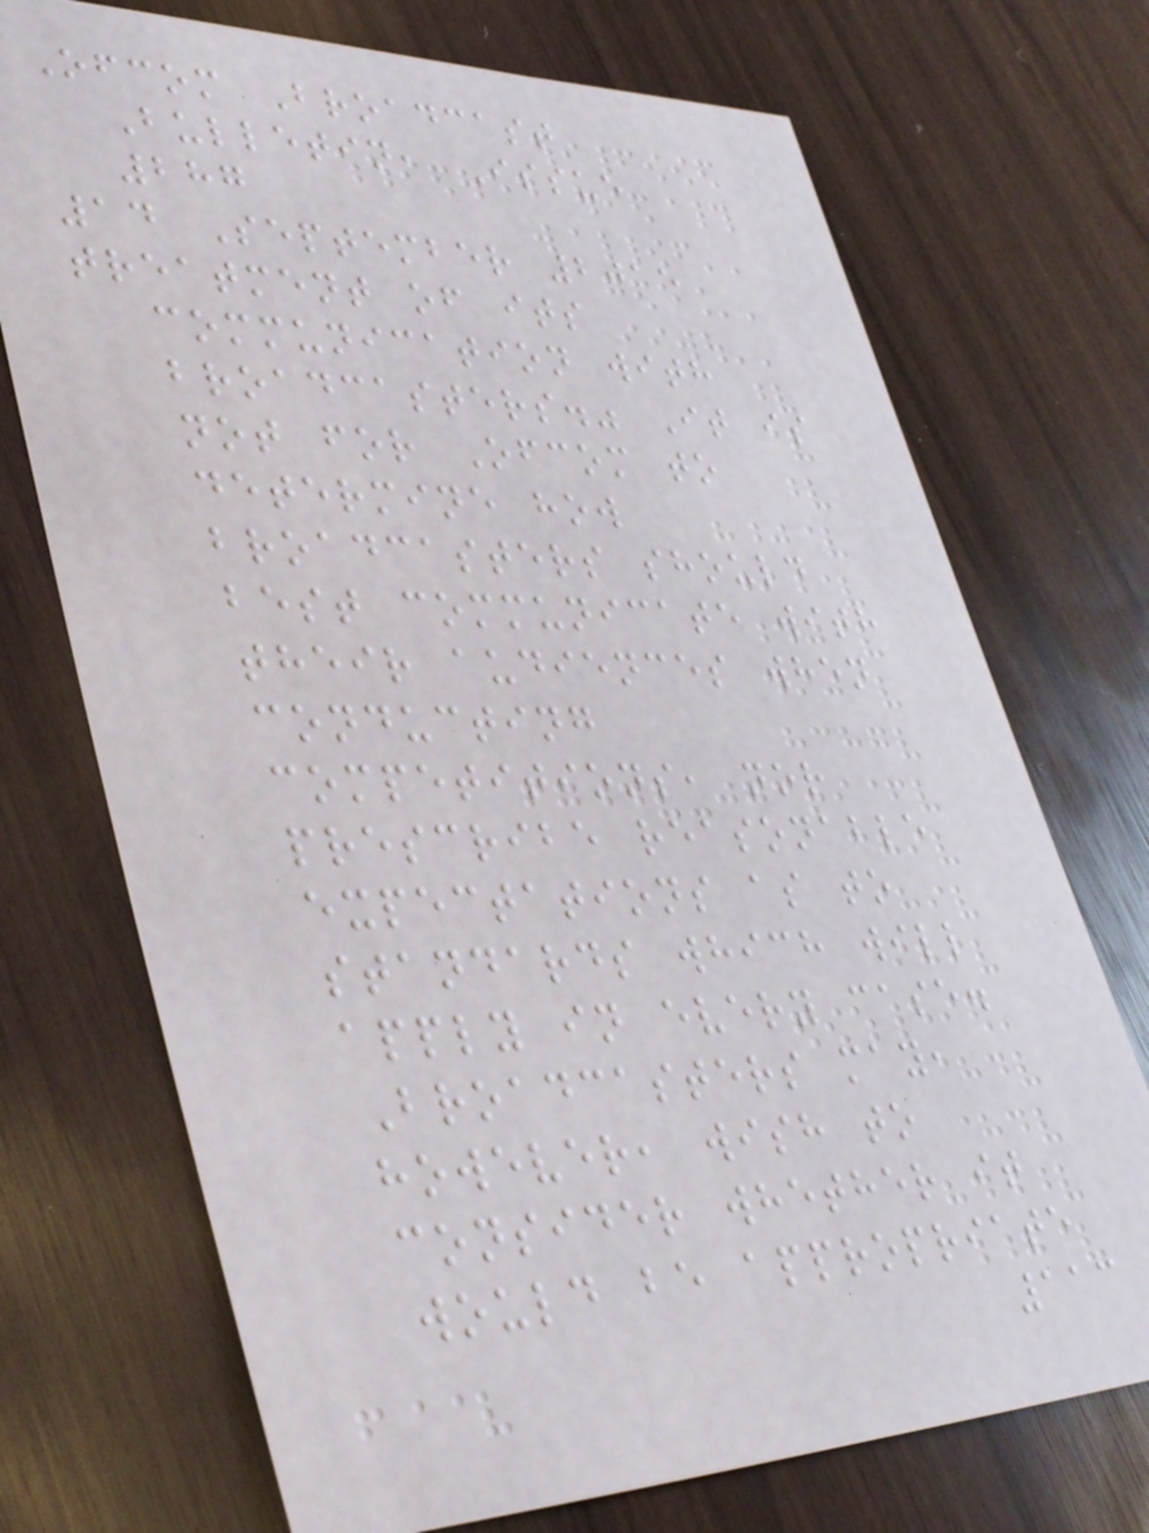Ofcom Broadcast
Bulletin, Issue
287
14 September 2015
treatment of its
communication with
broadcasters." It is
not for Ofcom to
determine how
broadcasters should
best communicate with
their audiences when
conducting
competitions, nor
prescribe reasonable
expectations as to
standards which will
apply in every case.
Broadcasters may,
however, wish to
consider whether it
would be appropriate
113
